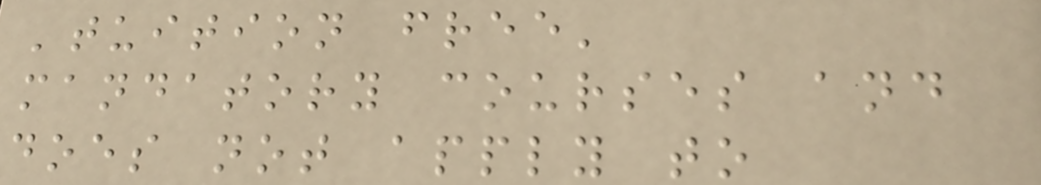'tuition free'
mandatory courses and
does not apply to
